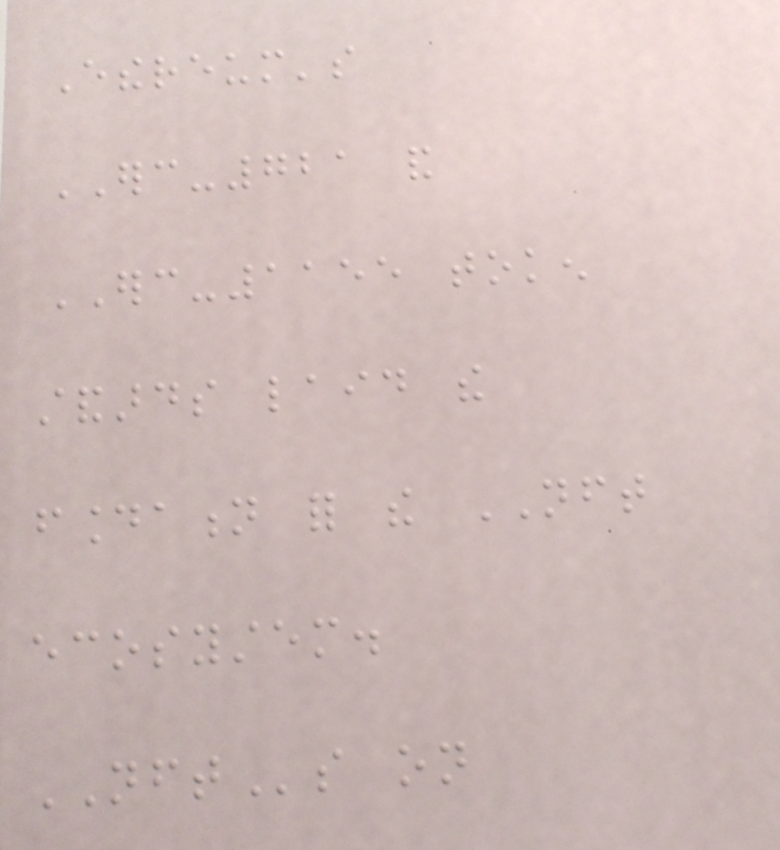Ethereum's
ERC-721 and
ERC-1155 token
standards laid the
foundation for the NFT
ecosystem.
NFTs on
